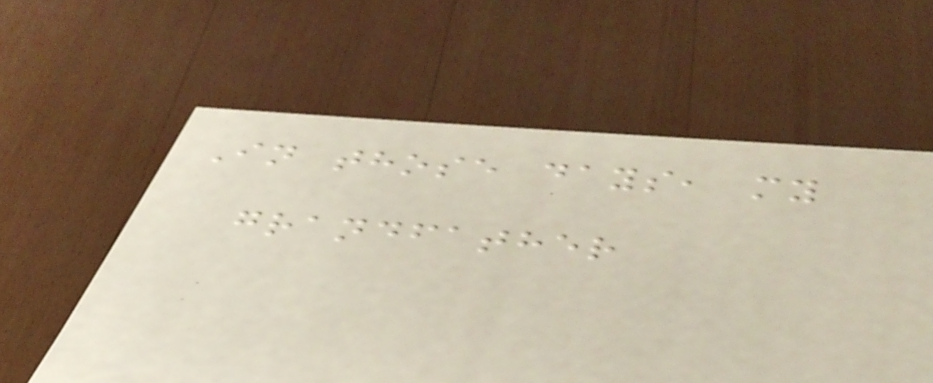In those days, my
grandfather
